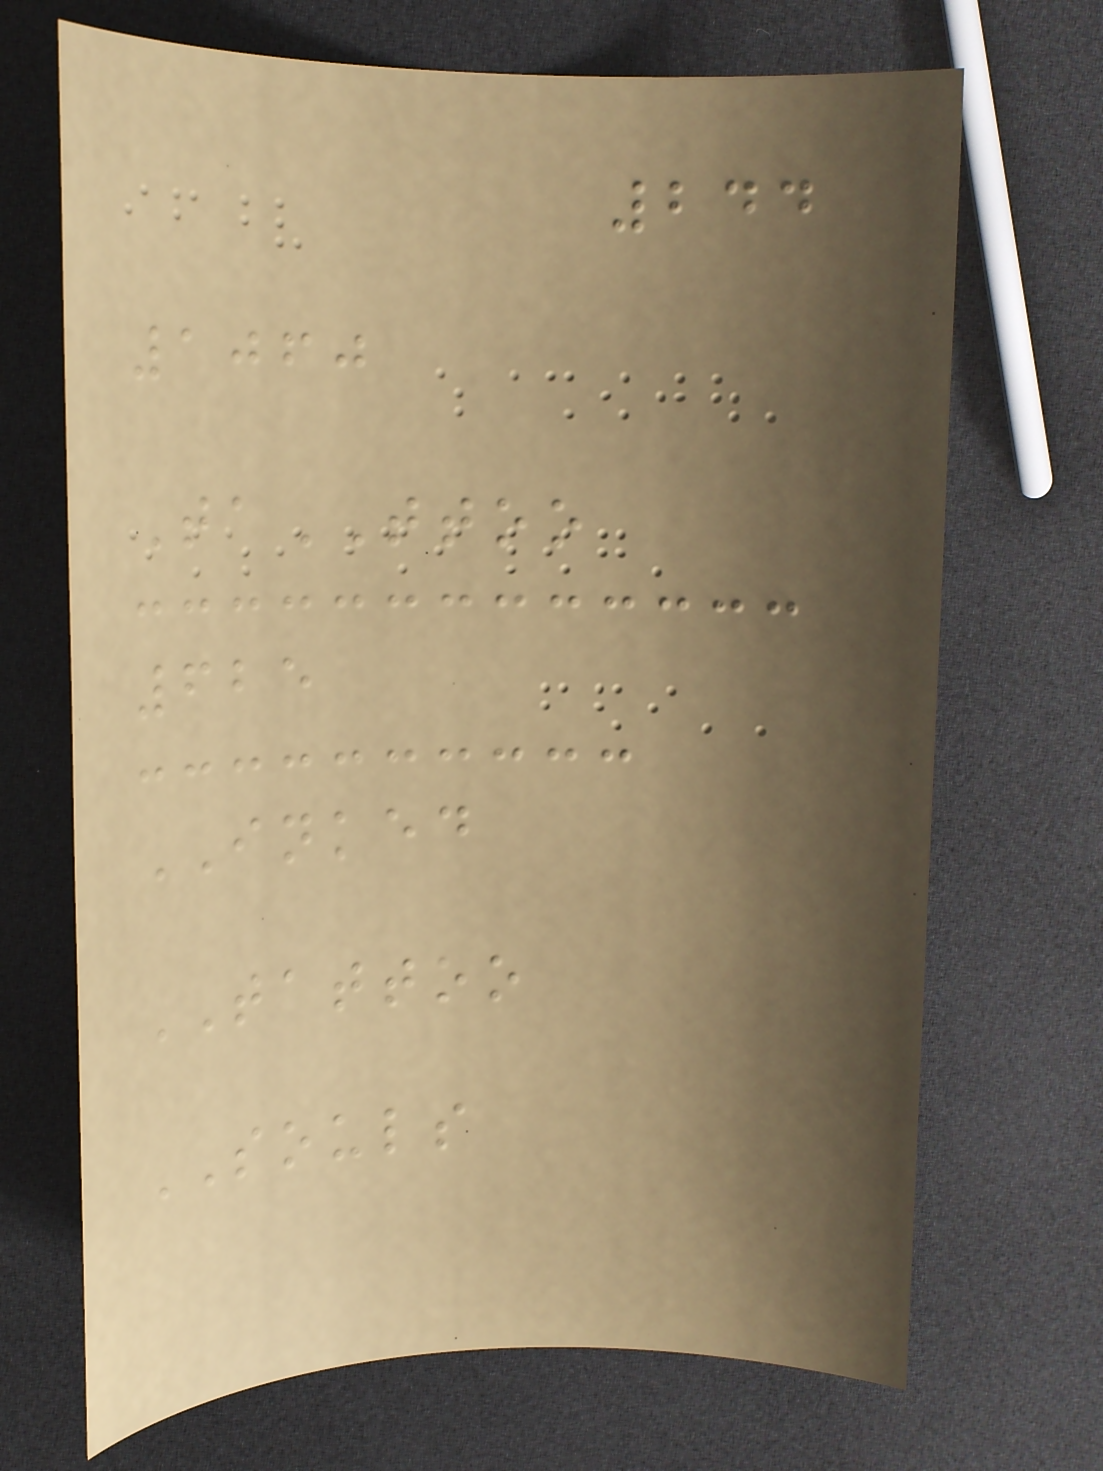244
1060
TaTTOO
625
INKED
TATTOO
SOULS
